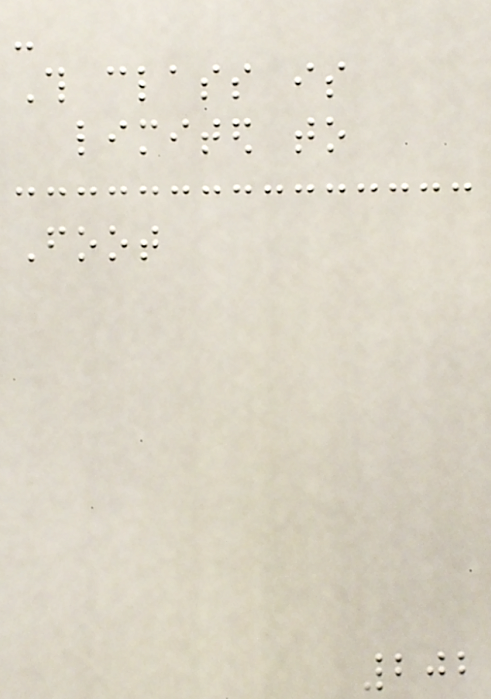-
This class is
limited to
Foot
202
